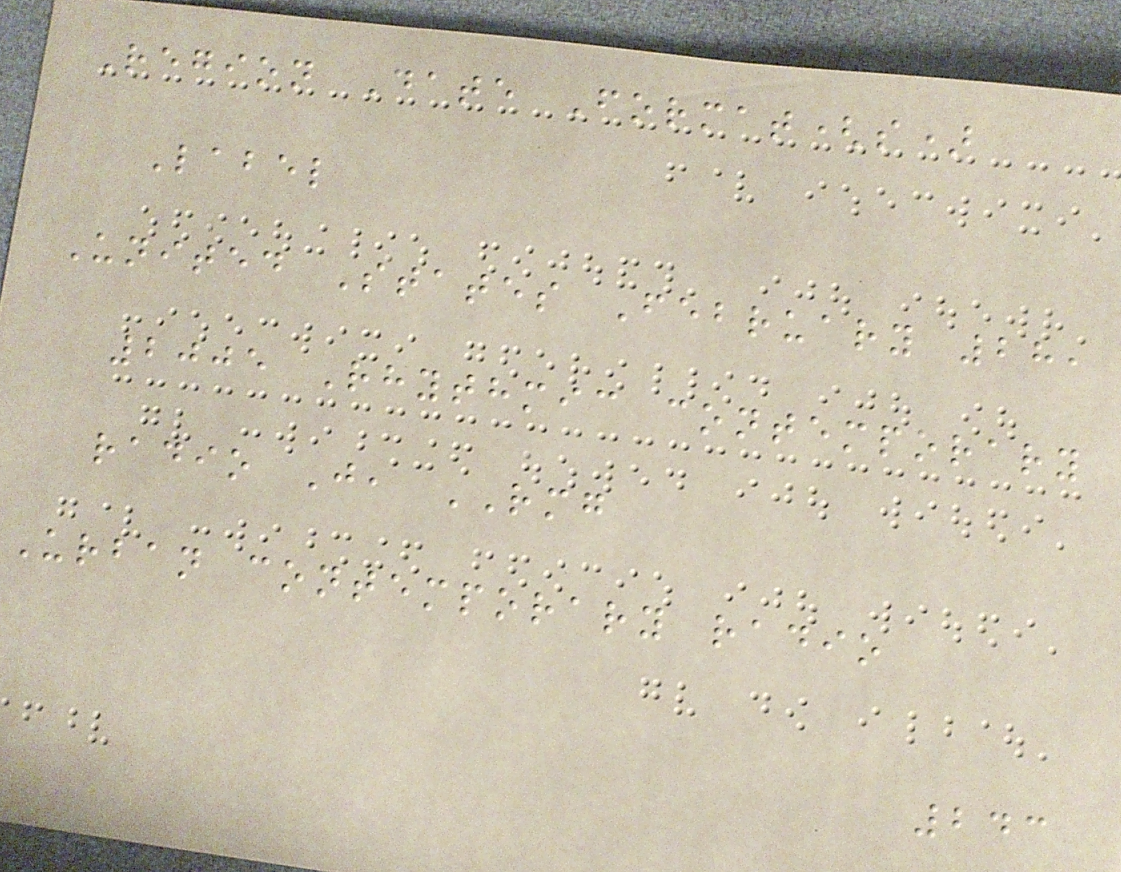Region Date Format(s)
Label
United States February 28,
2005 Rhythmic contemporary
radio J, RMG
Urban contemporary radio
243
